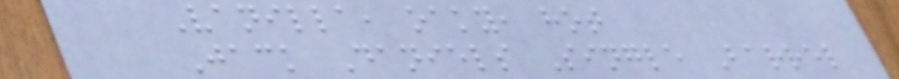Vanilla, oaky, hot
Jack Daniels Single Barrel
